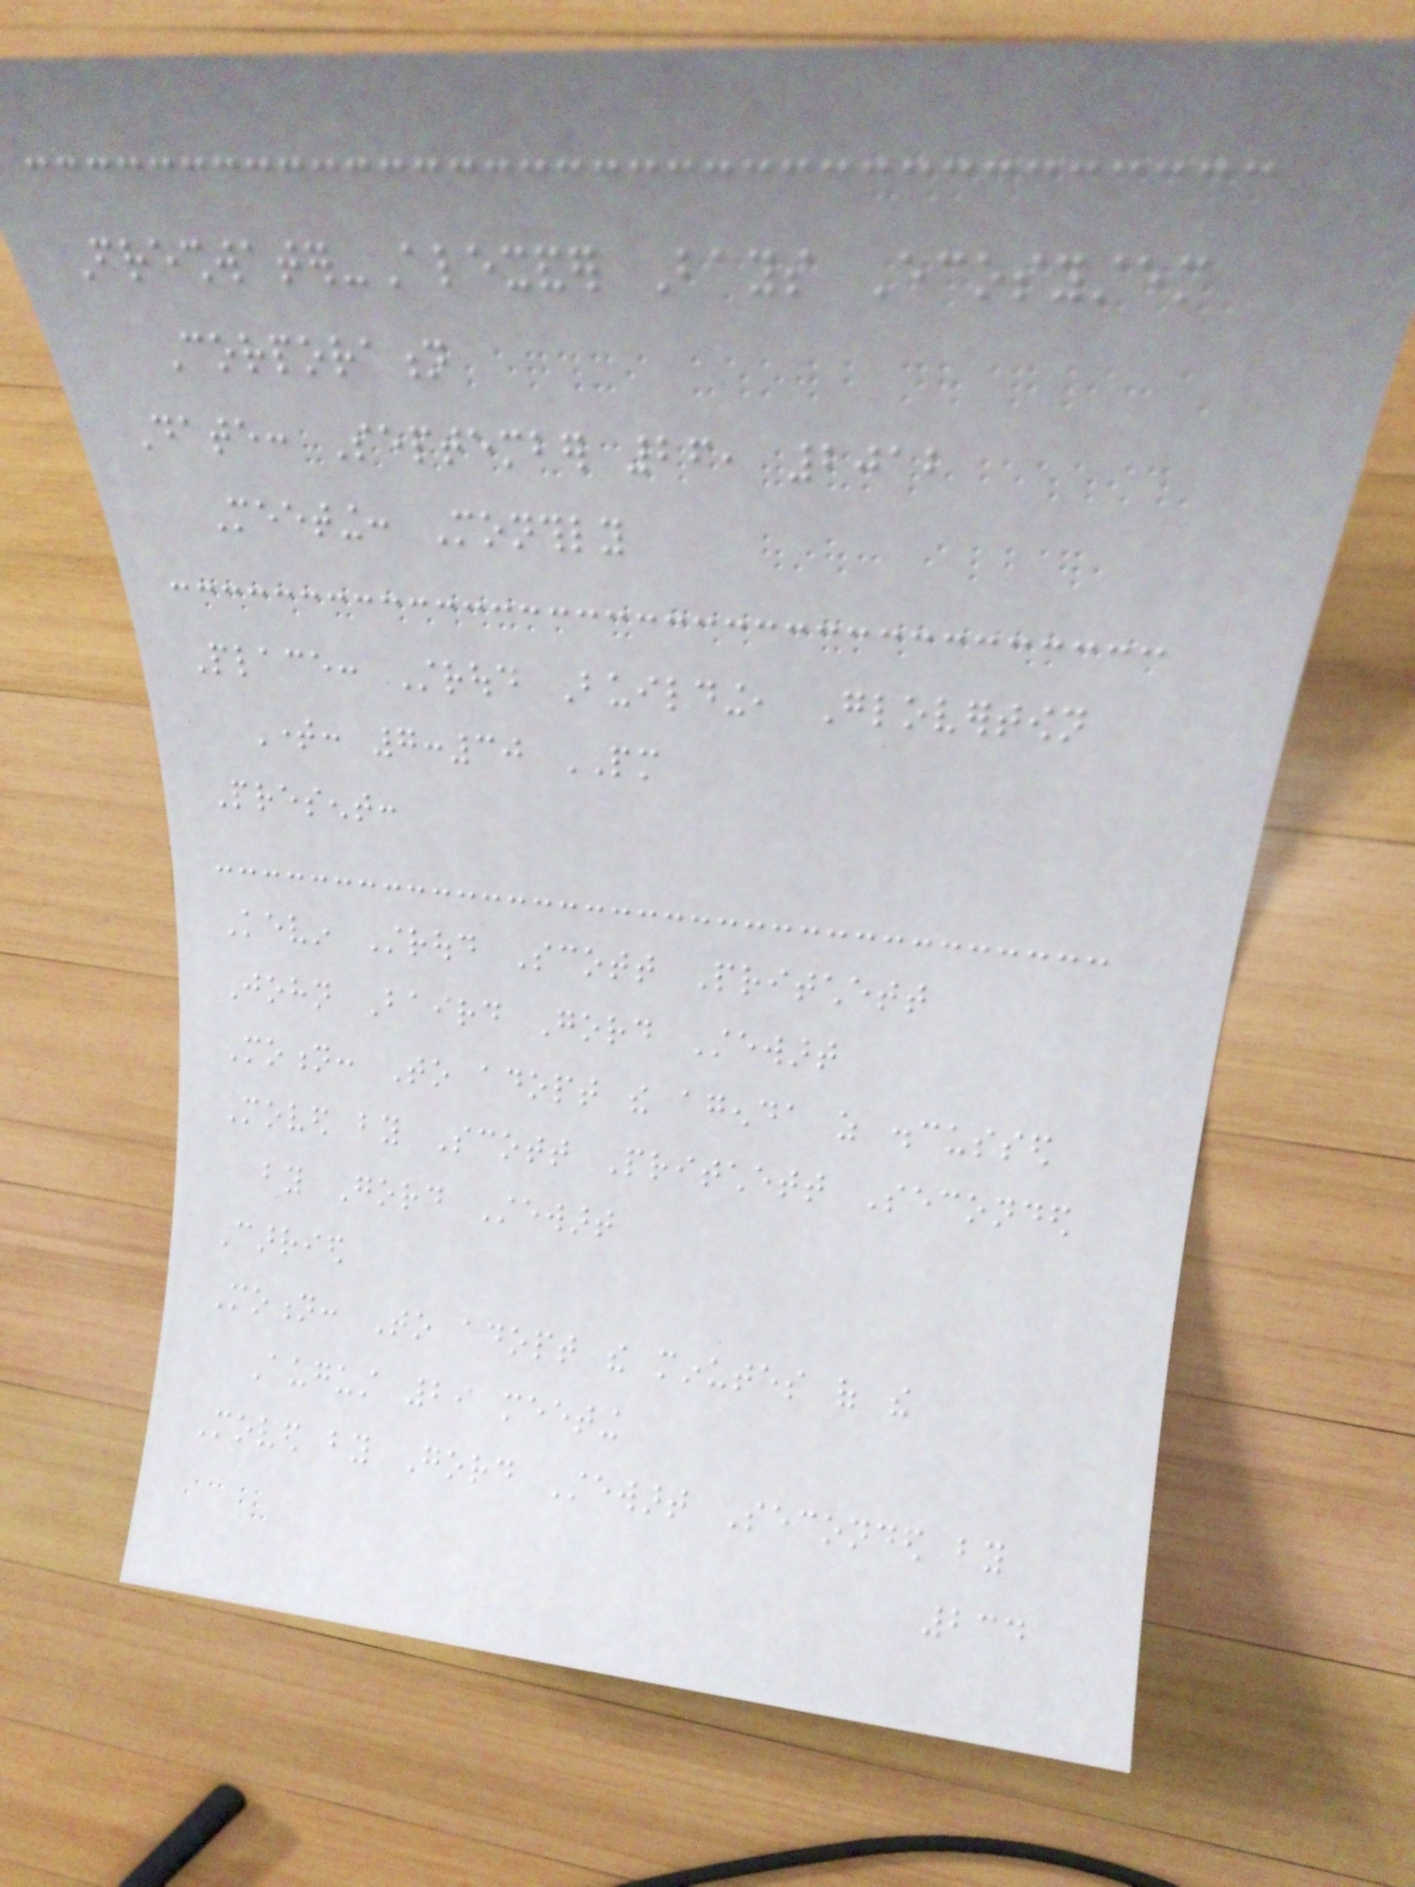Freshwater-Alexander Bays Ecosystem
Corporation
Date: September 26, 2012
Meeting: Monthly
Place: Stroud Building, Glovertown
Time: 7:30 PM
Present:
Kevin Stroud Scott Pritchett
John Baird Gord Stewart
Motion: To adopt the agenda as discussed
Moved by Scott Pritchett Seconded
by Gord Stewart
Carried
Motion: To adopt the minutes of the
August 29 meeting
Moved by Gord Stewart Seconded by
234
